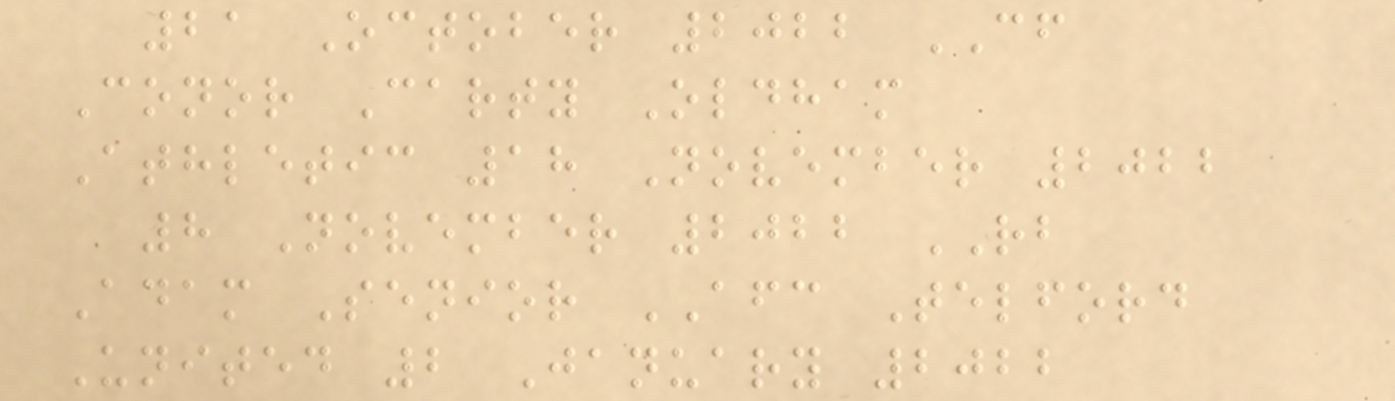21 October 2022 CF
Conor Carty Oldham
Athletic 18 November 2022
8 November 2022 RB
Adam Senior AFC Telford
United 2 January 2022
